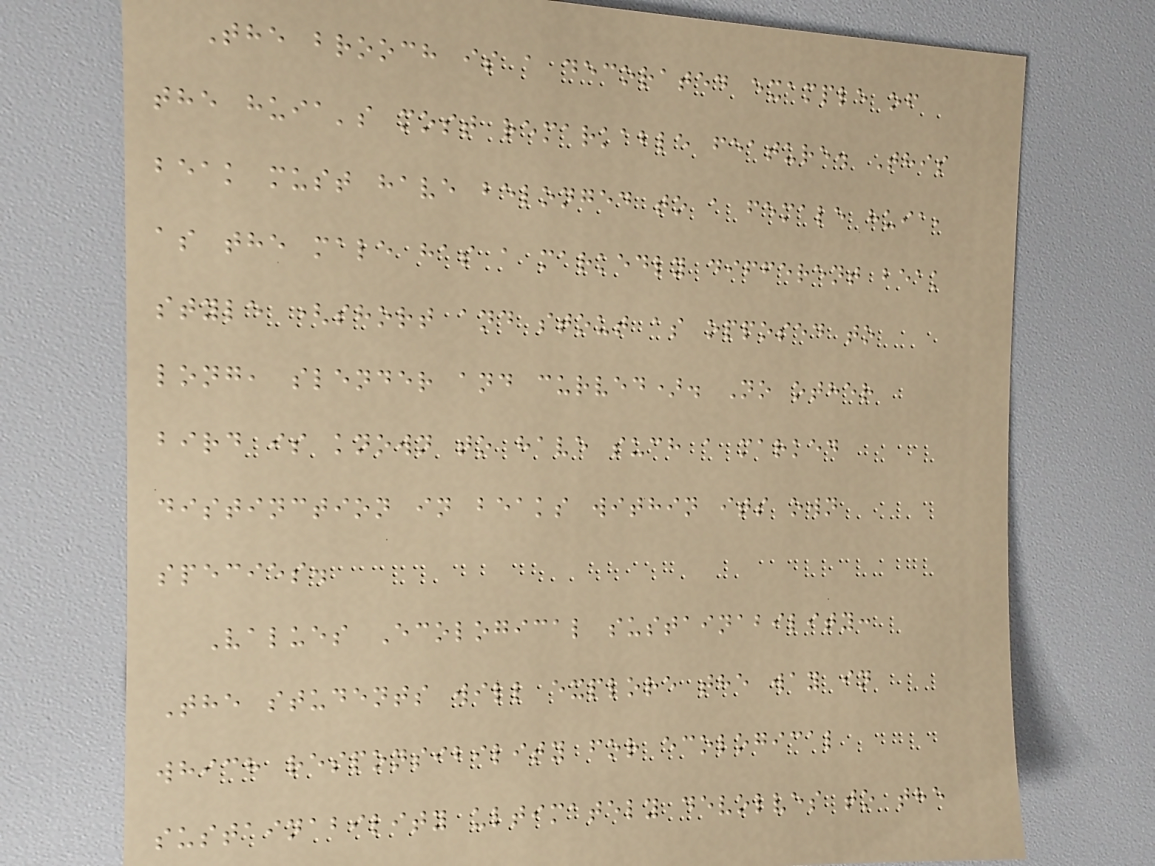The brooch is a decorated example of
the huia's most remarkable feature. This
beak must have belonged to a female huia,
as the male has a markedly different beak
style (short and stout as opposed to
long, slender and curved). No other
bird is known to have such a marked
distinction in beaks within its own
species.
Values Ecological sustainability:
The students will explore the way in
which responsibility for ecological
sustainability ultimately devolves to the
